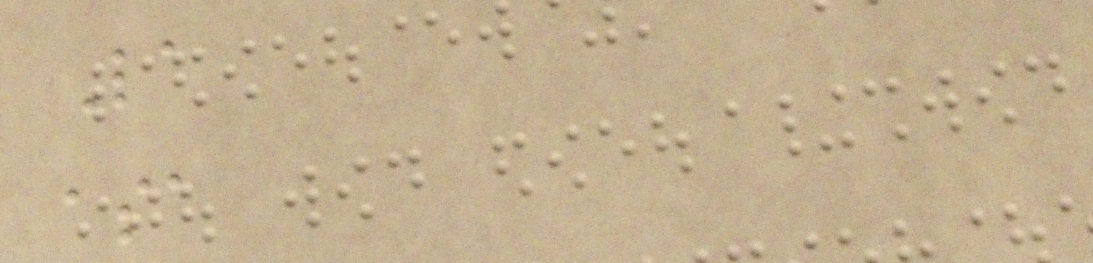La
asa
